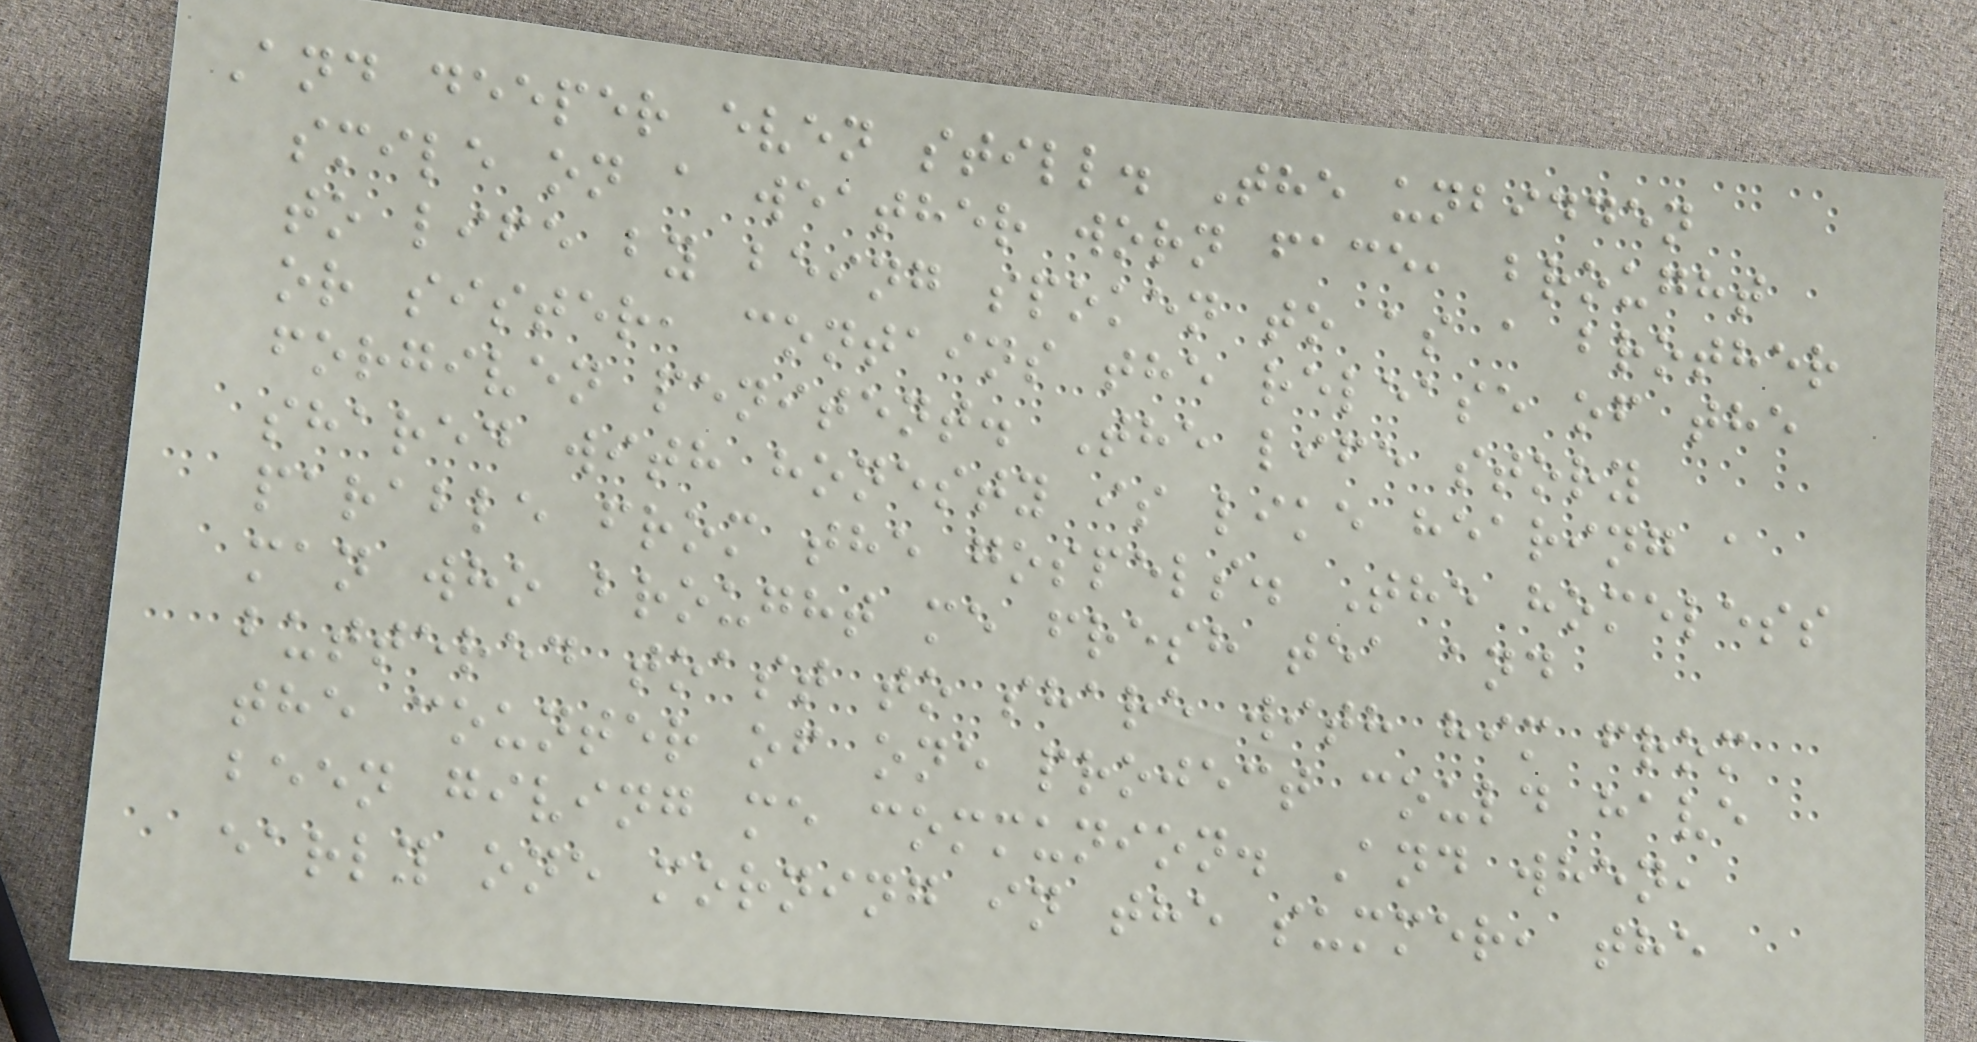And deeper even still. The unbidden
smile on a weather worn face, brought
to life by being spoken to as a brother
or sister, contains the release of the
forgiven penitent. The life story
shared with honesty is like hearing a
parable from the gospels. The homeless
man who brought me fresh tea and
buttered toast to share with him from
the counter of one project could have
been giving me communion. And when,
early one morning in the summer, the
